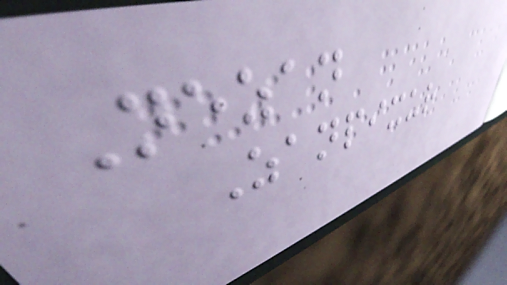Nezan
Zanpixur
